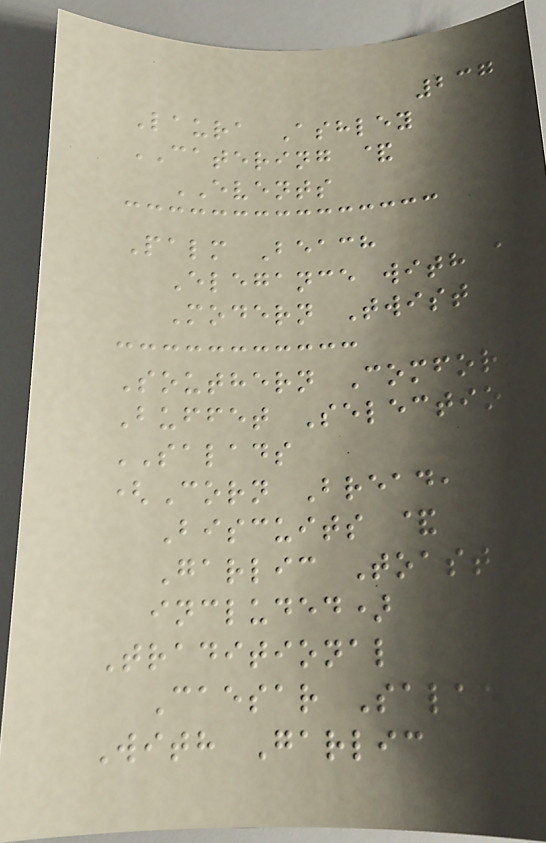237
Laura Ashley
CATERING &
EVENTS
Palm Beach
Elegance with a
Modern Twist
Southern Comfort
Buffet Selection
SALADS
(Corn Bread,
Biscuits &
Garlic Toast
included)
Traditional
Caesar Salad
With Garlic
